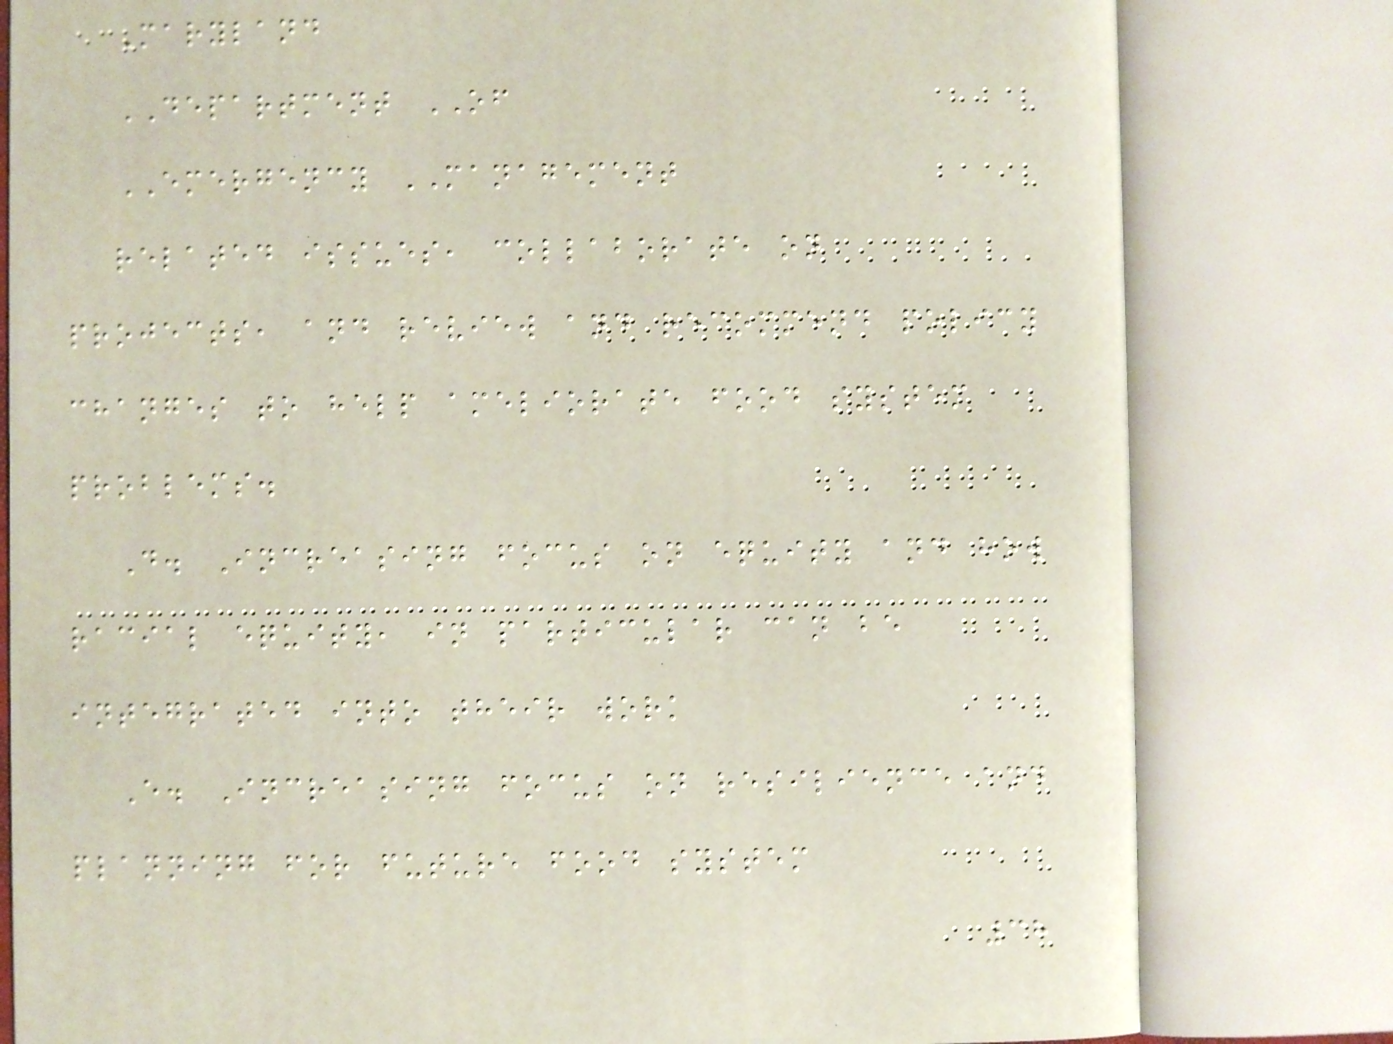Maryland
DEPARTMENT OF
EMERGENCY MANAGEMENT
related issues, collaborate on
projects, and review and recommend policy
changes to help ameliorate food system
problems.
D. Increasing focus on equity and how
racial equity, in particular can be
integrated into their work
E. Increasing focus on resilience and
planning for future food system
38
